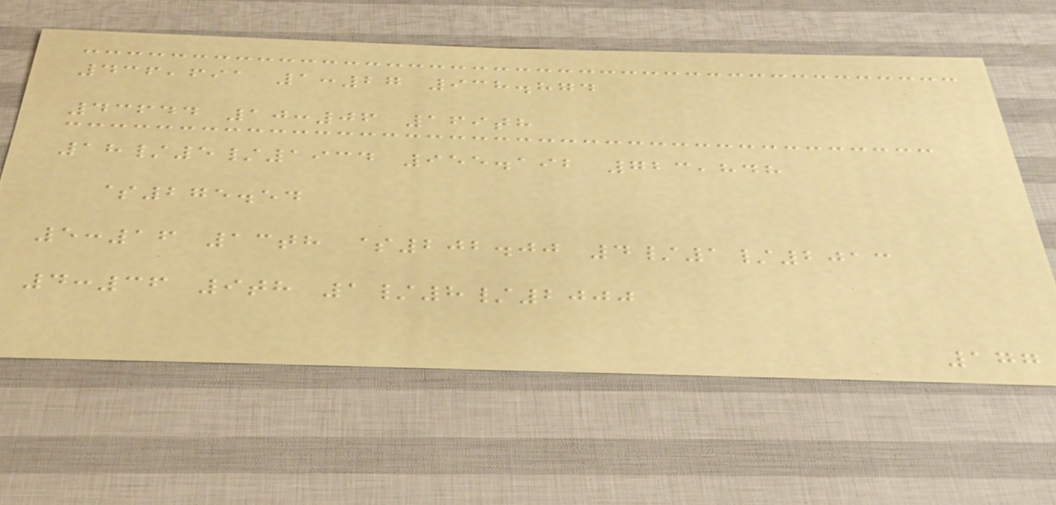436,691 1:27 938.874
43644 10:06 169th
18/5/1934 955.192 723,848
$275.54
5:16 13th $202.00 4/1/2013
4:36 9th 1/8/2000
177
